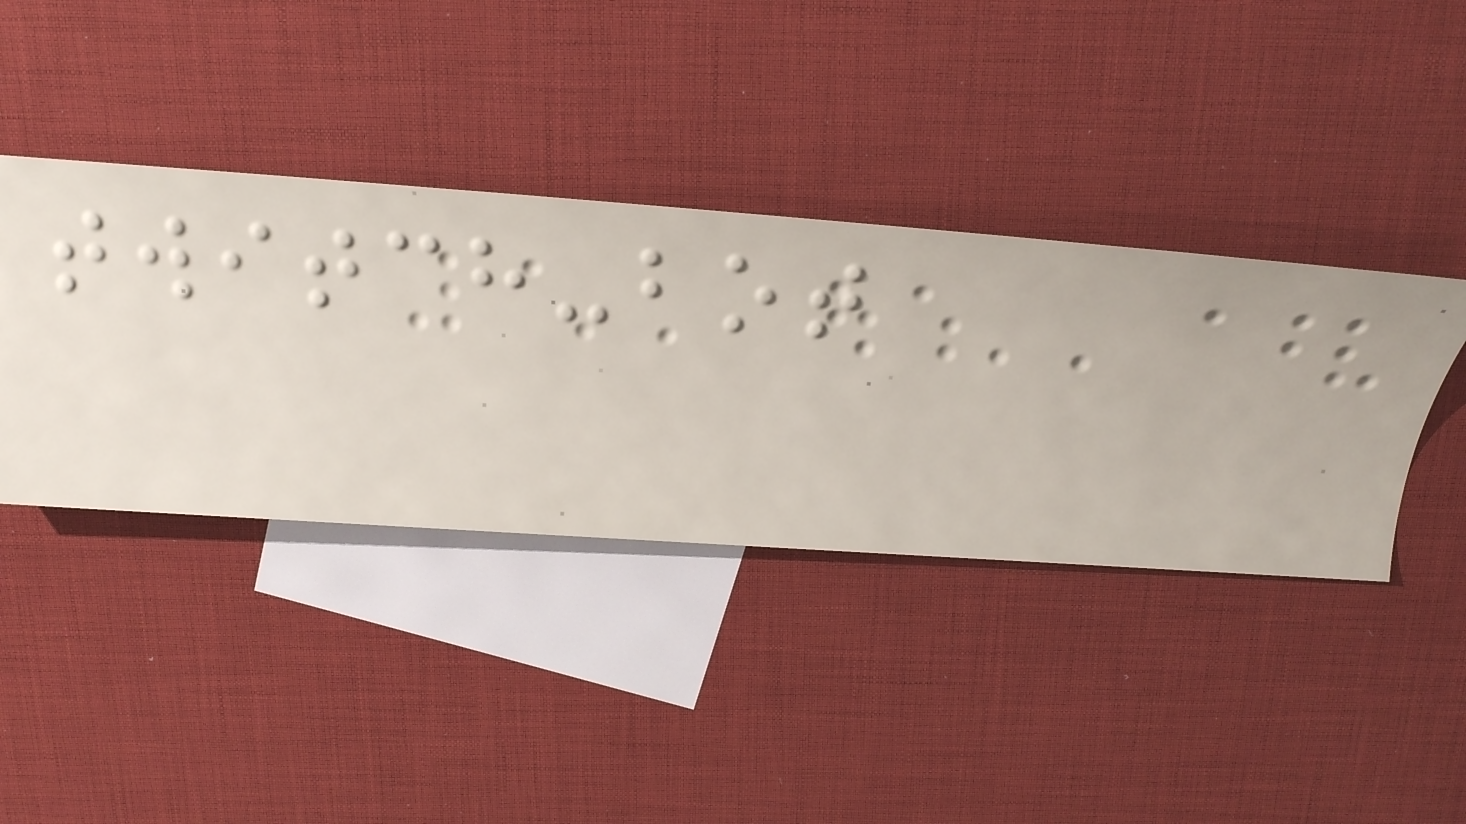twitch-bot
